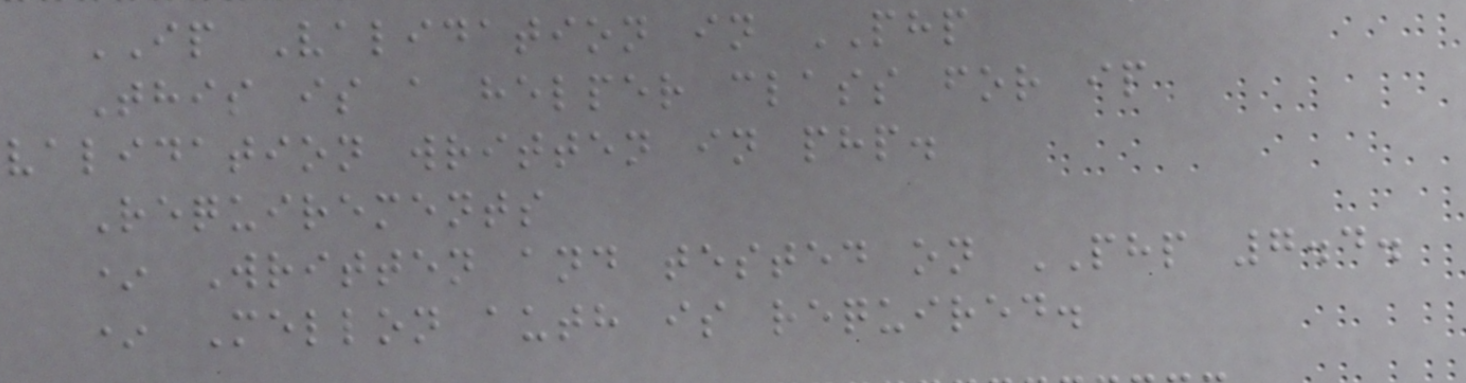IP Validation in PHP
This is a helper class for ip
validation written in php.
Requirements
* Written and tested on PHP 7.4.
* Mellon auth is required.
